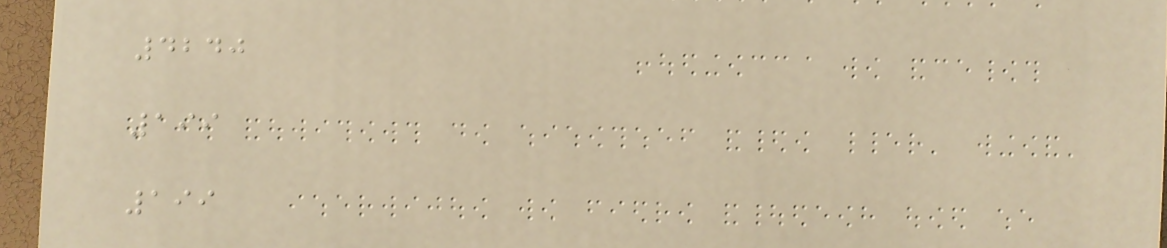4240
199
199
